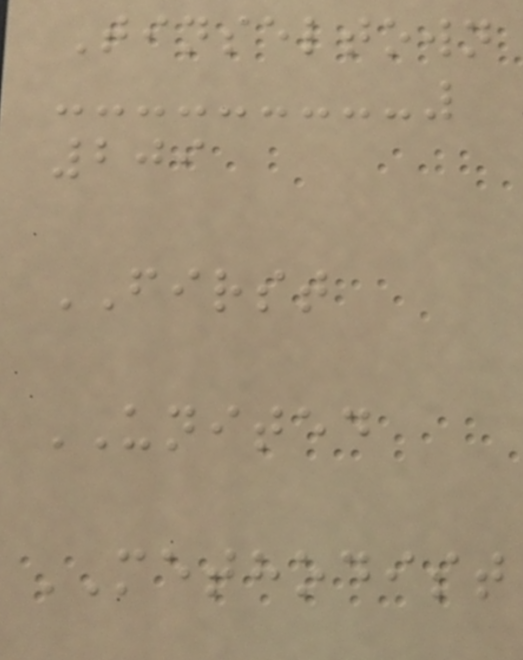Tinseltown
209
FIRST
UNITED
METHODIST
